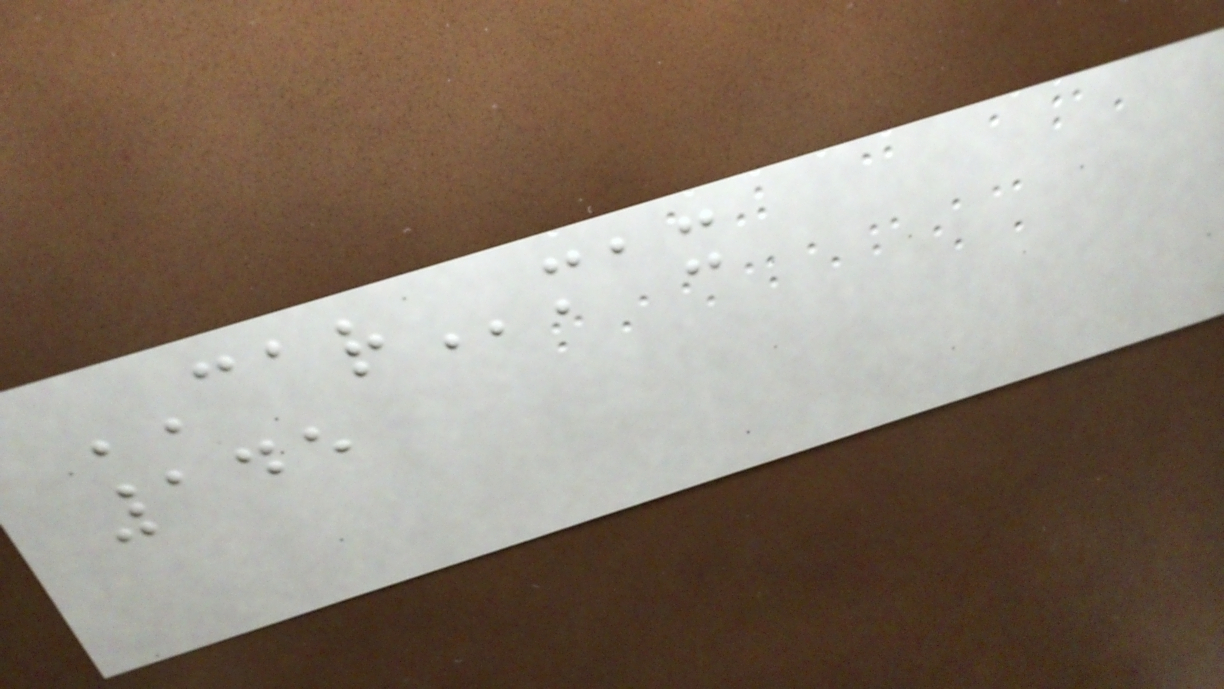CARmax
145
